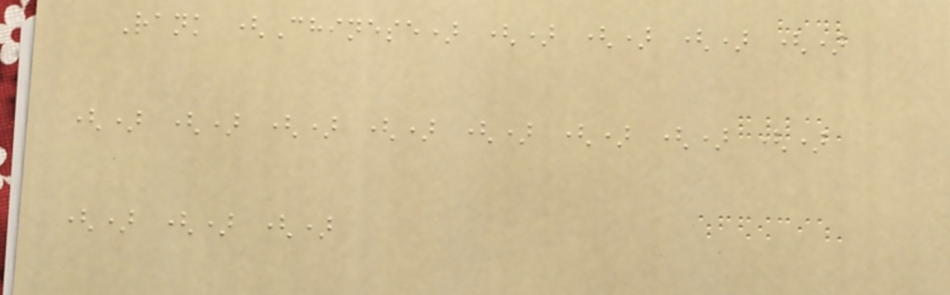Rank (Chinese) () () () ()
() () () () () () () ()
() () ()
